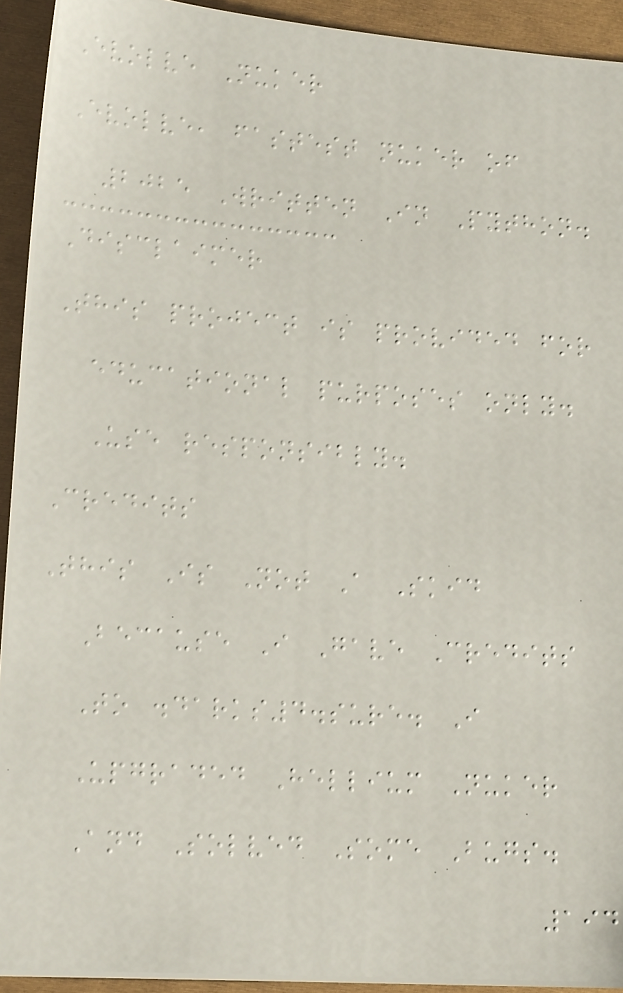Evolve Nuker
Evolve, fastest nuker of
2025 Written In Python.
Disclaimer
This project is provided for
educational purposes only.
Use responsibly.
Credits
This Is Not A Skid
Because I Gave Credits
To .darks4.sure. I
Upgraded Hellium Nuker
And Solved Some Bugs.
194
